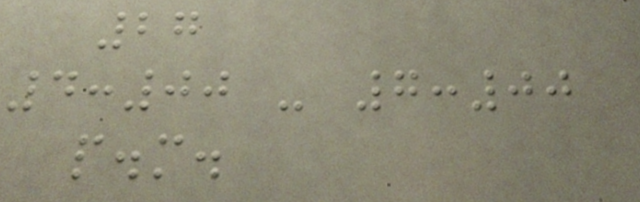27
4:00 - 7:00
p.m.
